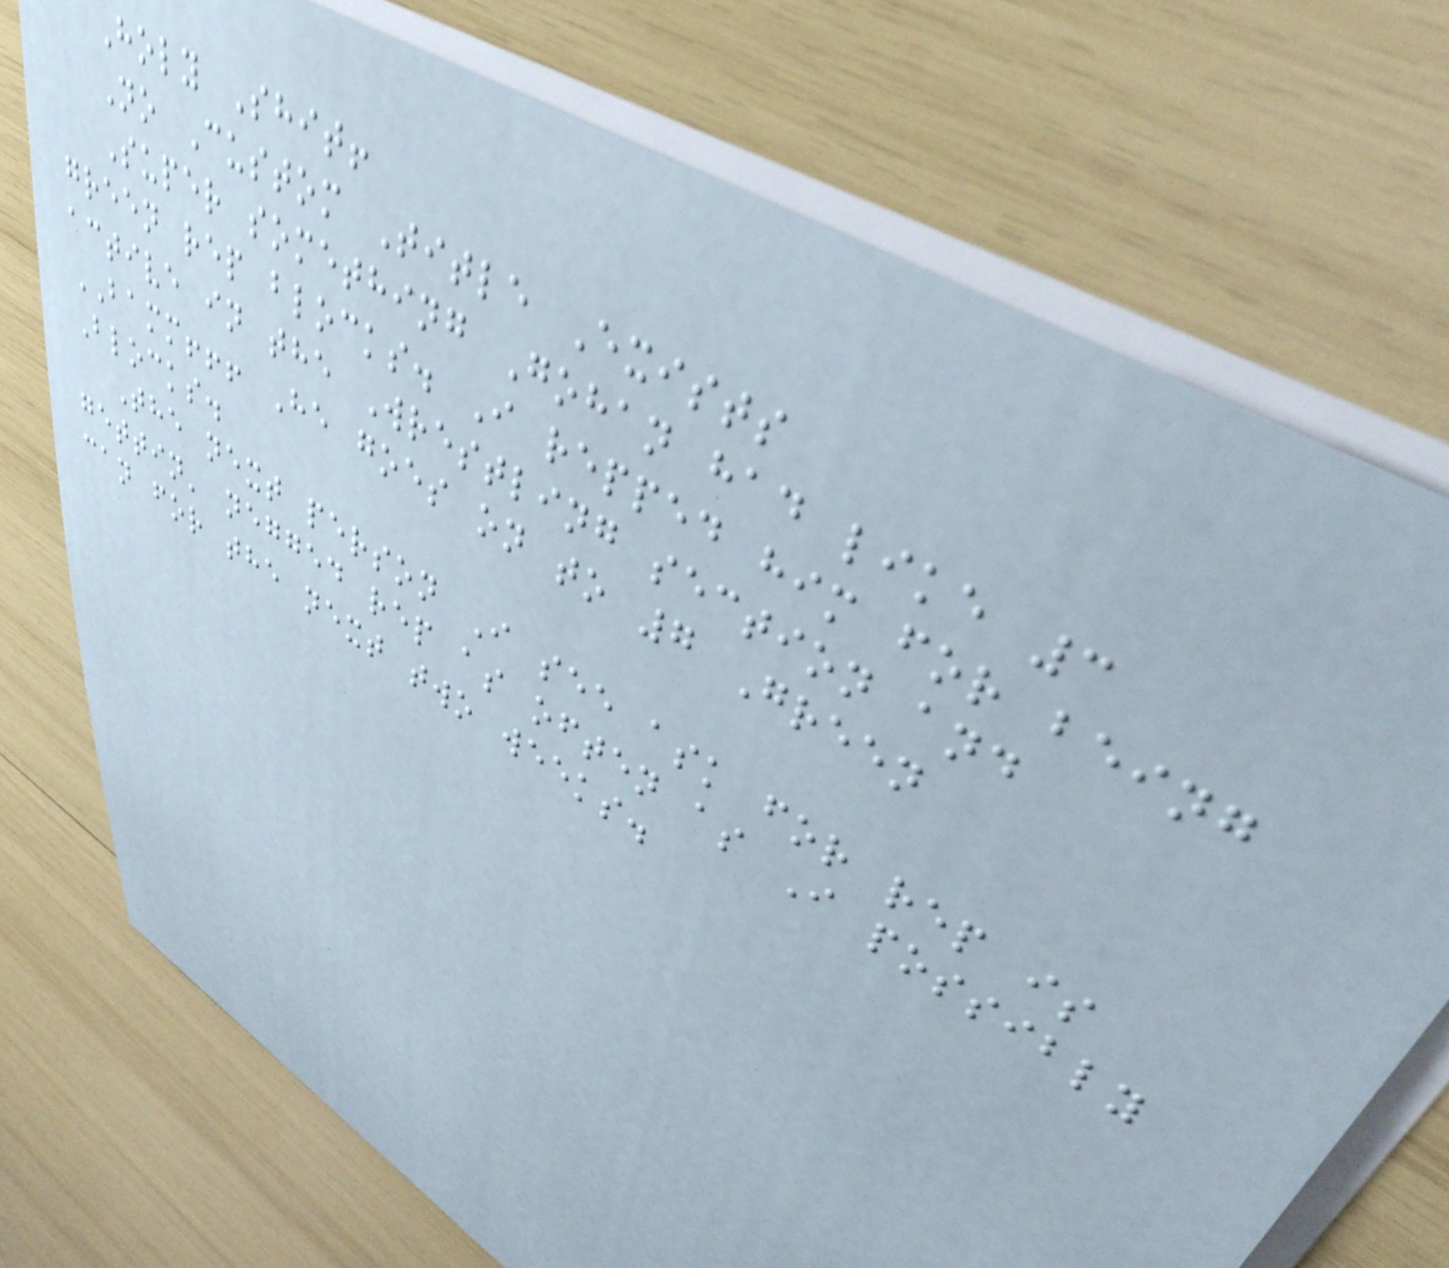Holy Shit!
No Custom Title Exists
Super something Gohan had like 3
green rep blocks. I repped him for being
active in the Wrestling section and
BAMM!!! He goes on to 7 Green
Blocks.
The next person I see ask for rep is
gettin' negged rep as often as I possibly
can for the next two weeks.
